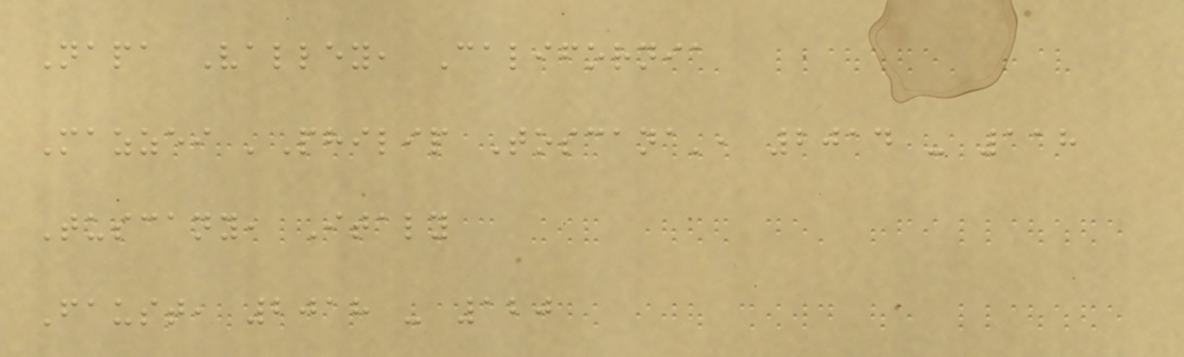Napa Valley, California
Mazzei 'Philip Toscana', 2014 - 118
Tuscany, Italy
Faust, 2018 - 120
